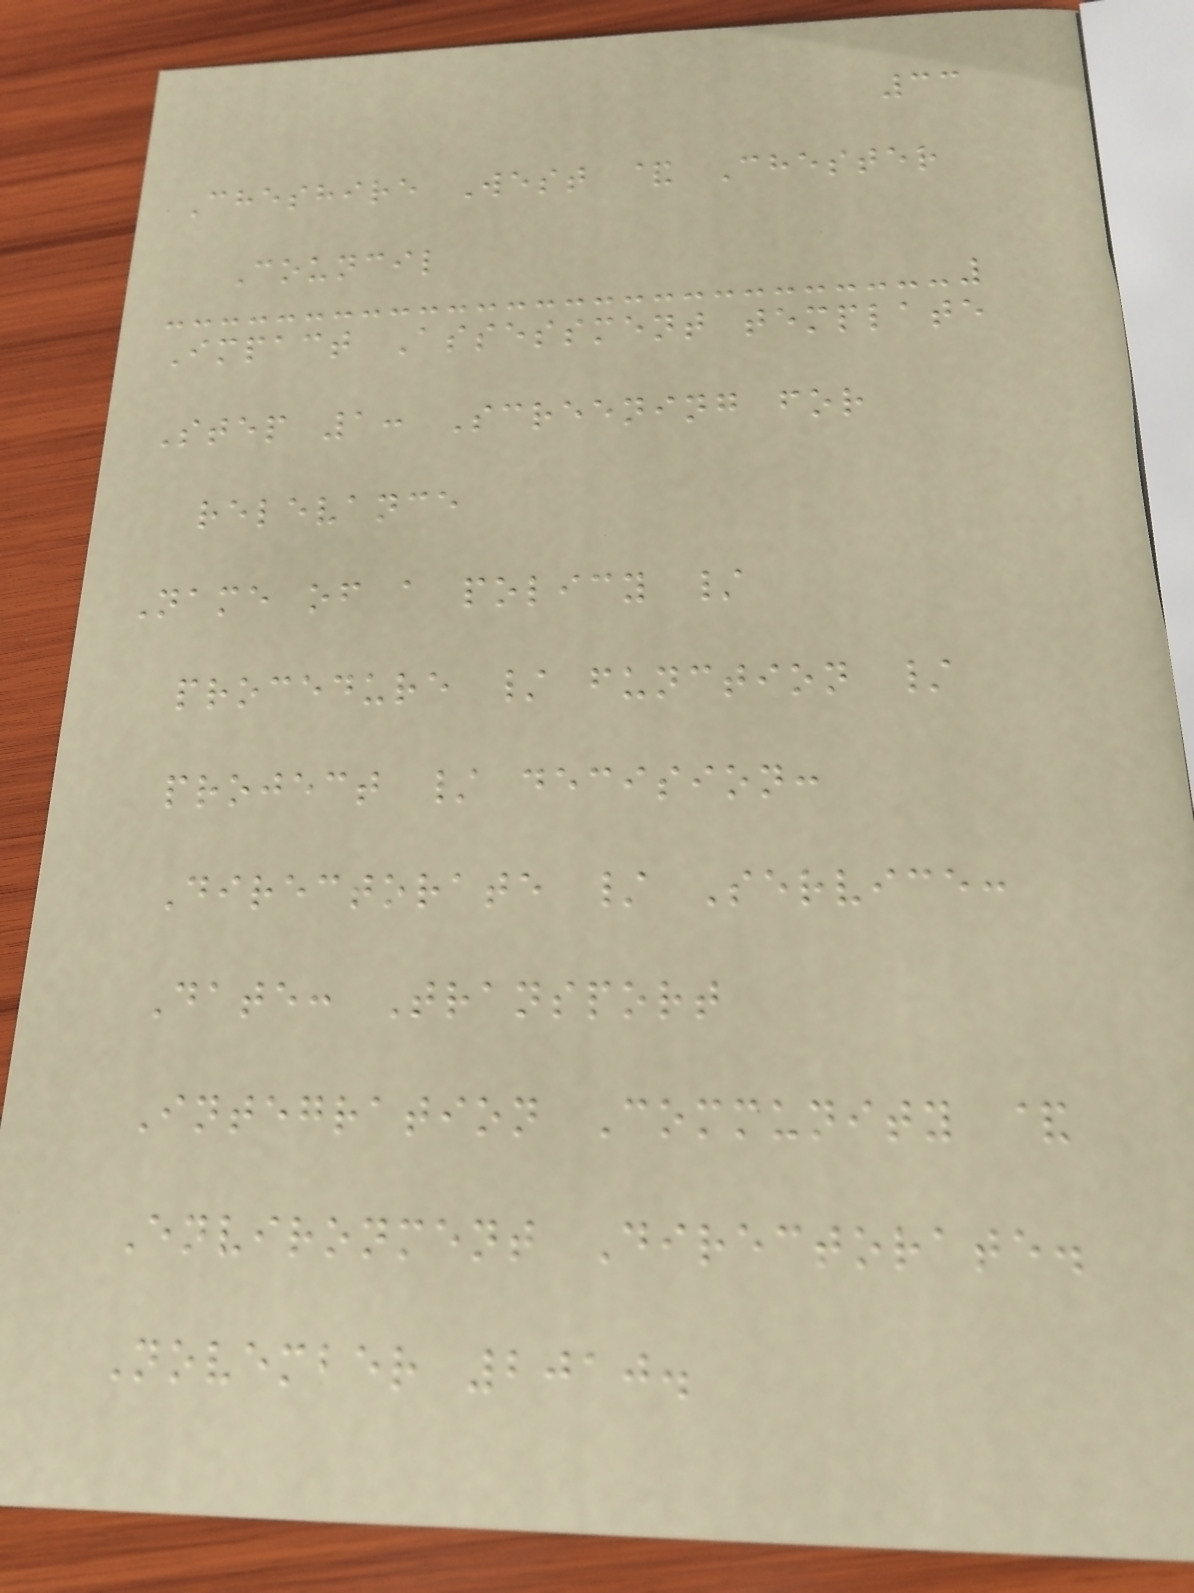33
Cheshire West & Chester
Council
Impact Assessment template
Step 1: Screening for
relevance
Name of a policy /
procedure / function /
project / decision:
Directorate / Service:
Date: Transport
Integration Community &
Environment Directorate.
November 2010.
